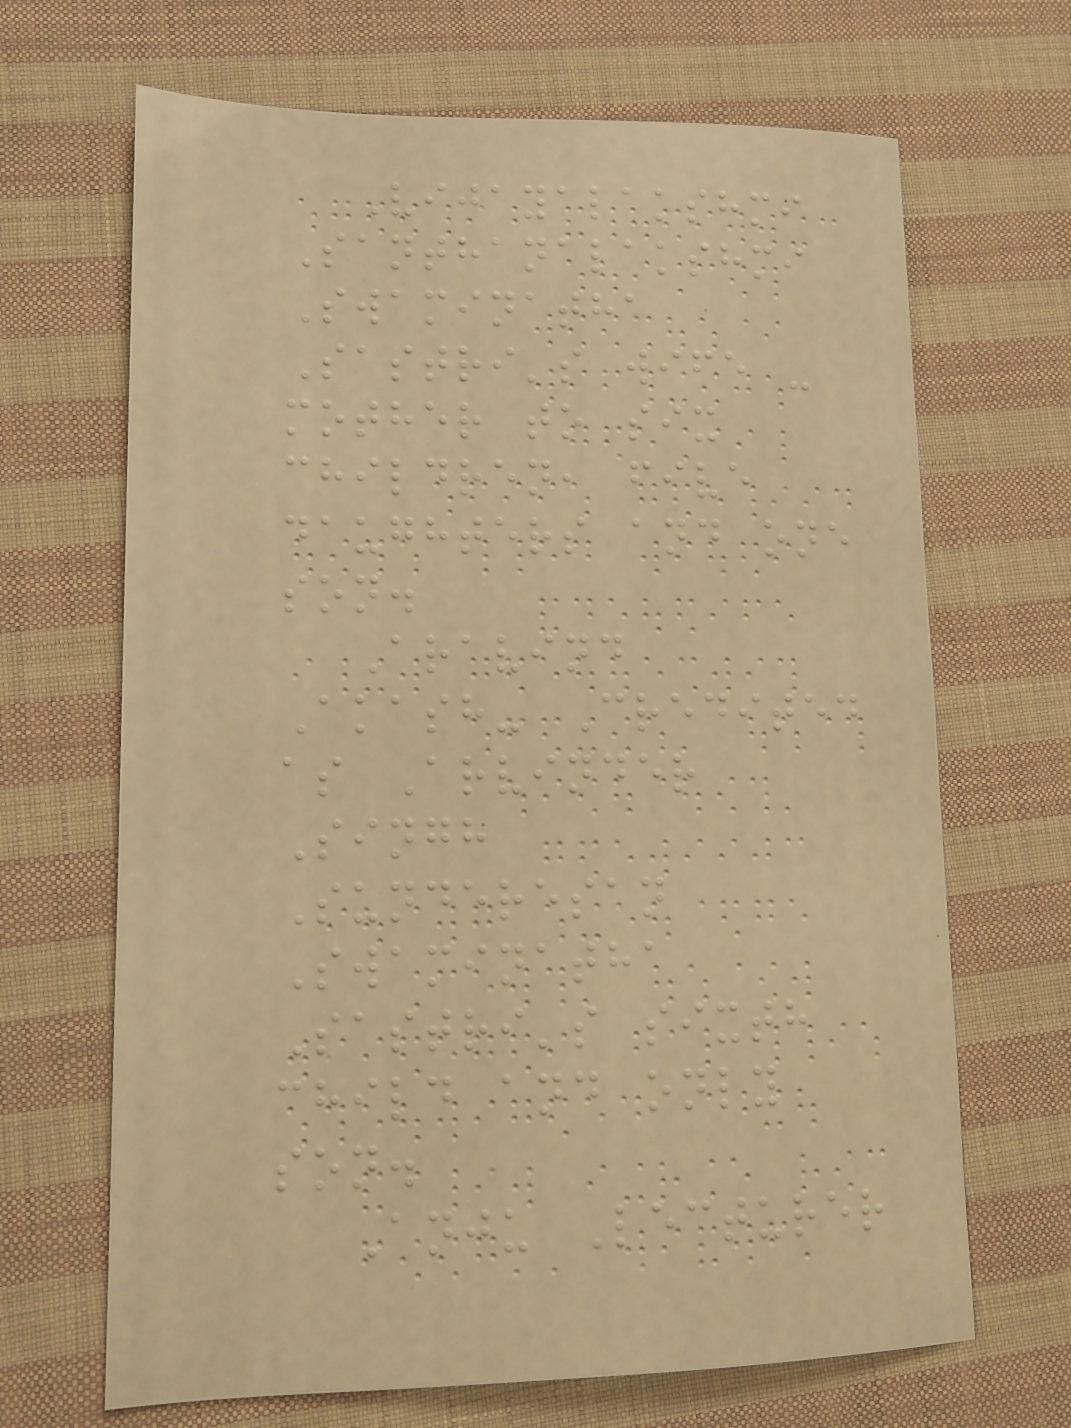Vijayalakshmi
Santhanalakshmi
Swaminatha
Sastri's wife -
mother to six
children, five
daughters and one
son.
Aravind
Akash- Credited
as Arvinder
Singh
Sunderesan
Swaminatha
Sastri's sixth
child and only
son.
Anju Lecturer
